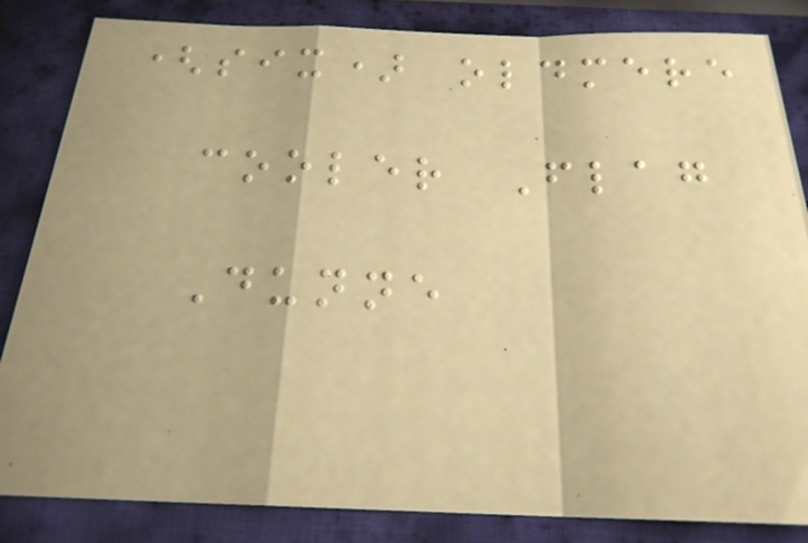(six) oldmere
cooler Flag
Dunne
